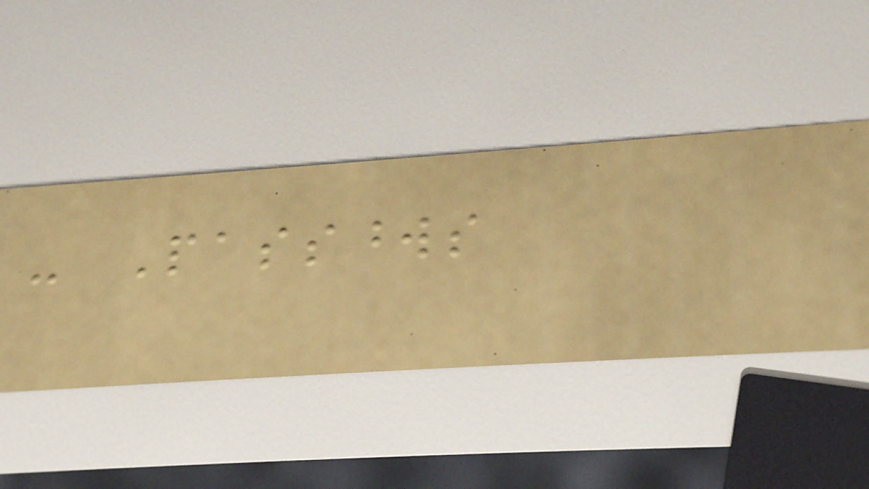- Passwords
